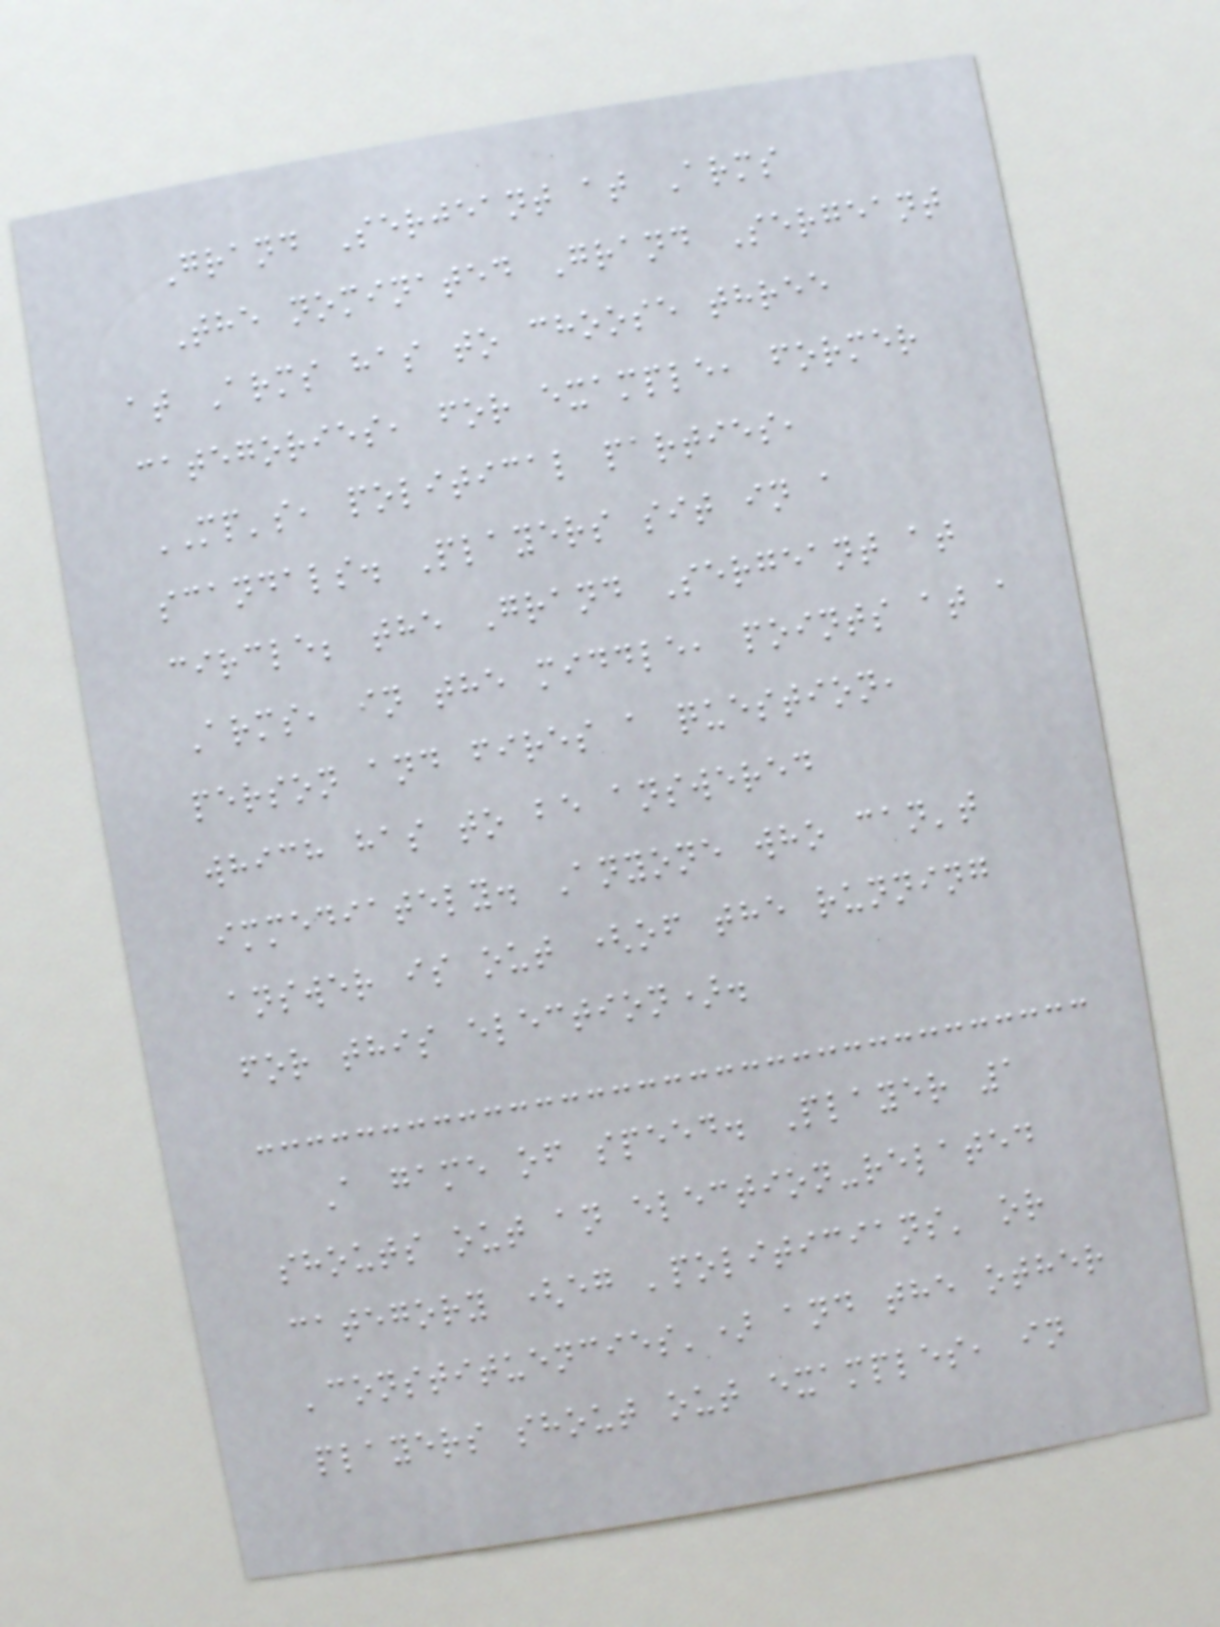Grand Serjeant at Arms
The nominated Grand Sergeant
at Arms has to choose three
categories, for example, former
MP's, political parties,
scandals. Players sit in a
circle; the Grand Sergeant at
Arms, in the middle, points at a
person and fires a question,
which has to be answered
immediately. Anyone who can't
answer is out (of the running
for this election).
A game of speed. Player 1
shouts out an election-related
category (eg 'politicians' or
'constituencies') and the other
players shout out examples, in
